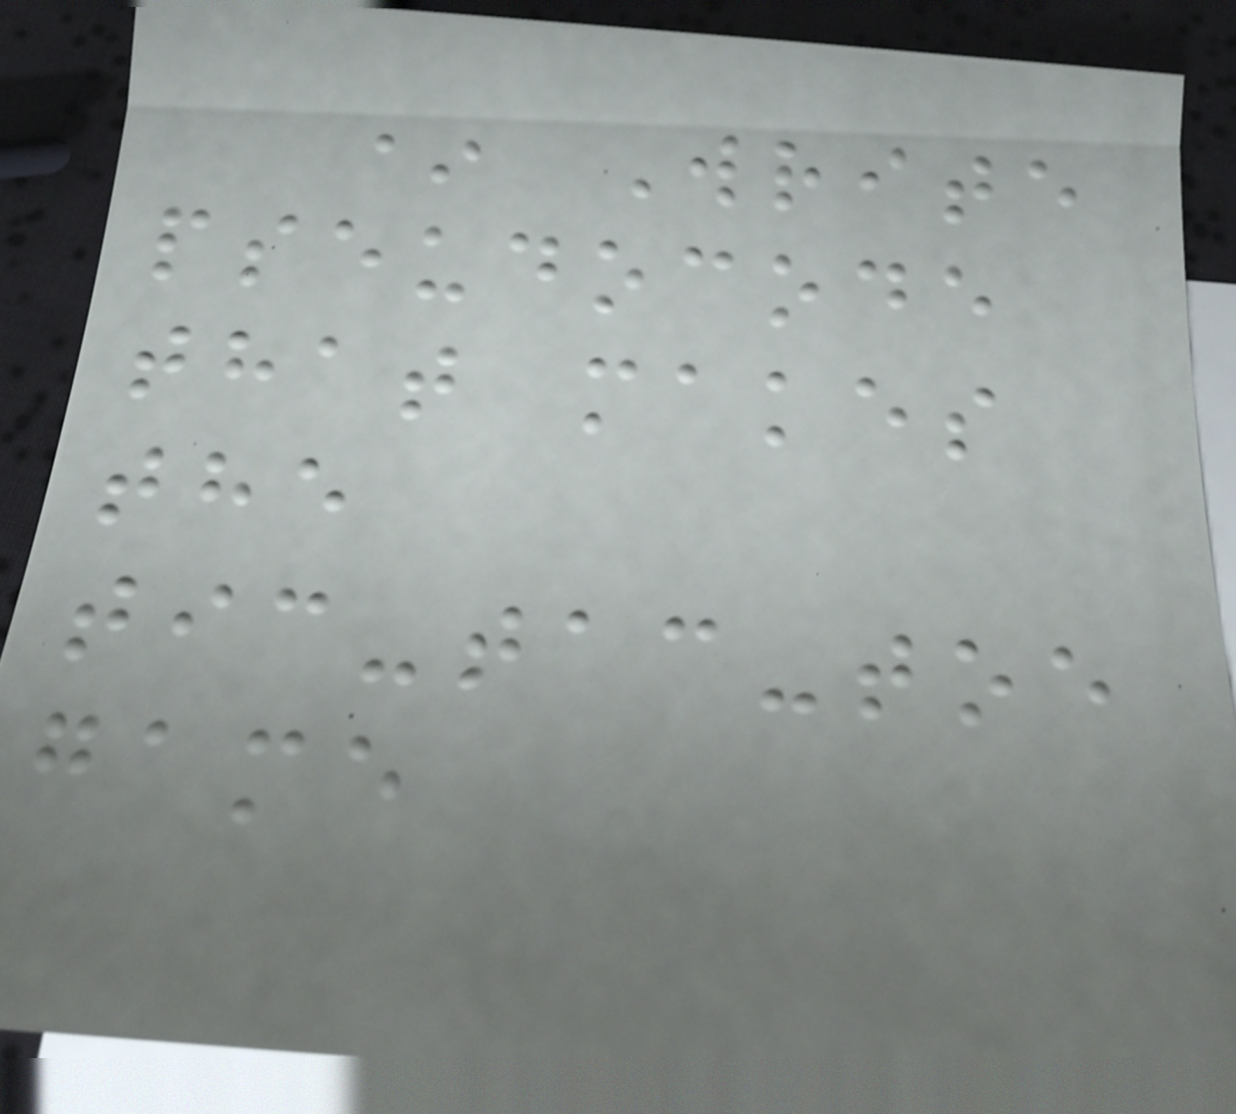* Write
pseudocode
that makes
the
tic-tac-toe
game
